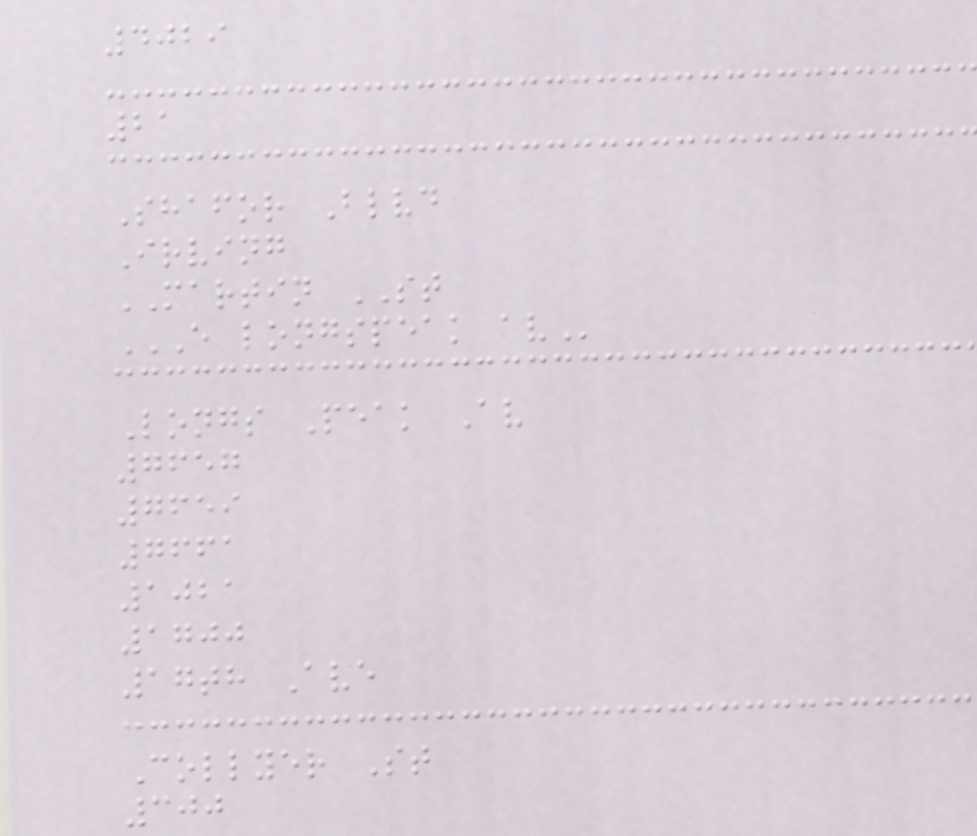4029
21
Shafor Blvd
Irving
MARTIN ST
E LONGSPEAK AV
Longs Peak Av
7657
7659
7661
1021
1700
17th Ave
Collyer St
300
